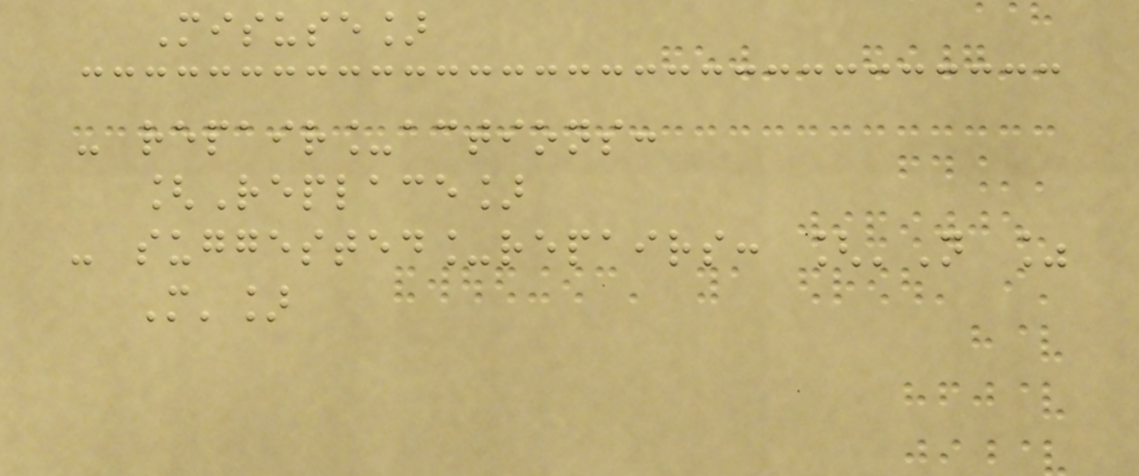Misuse]
- repair_actions:
[Replace]
- suggested_repairs: ['N %
M']
